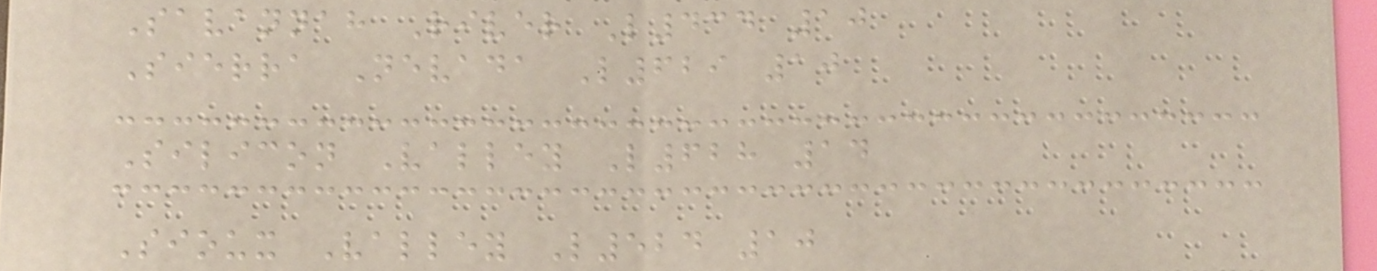Savannah River L434 10
Sierra Nevada L629 10
Silicon Valley L628 14
Sioux Valley L524 10
